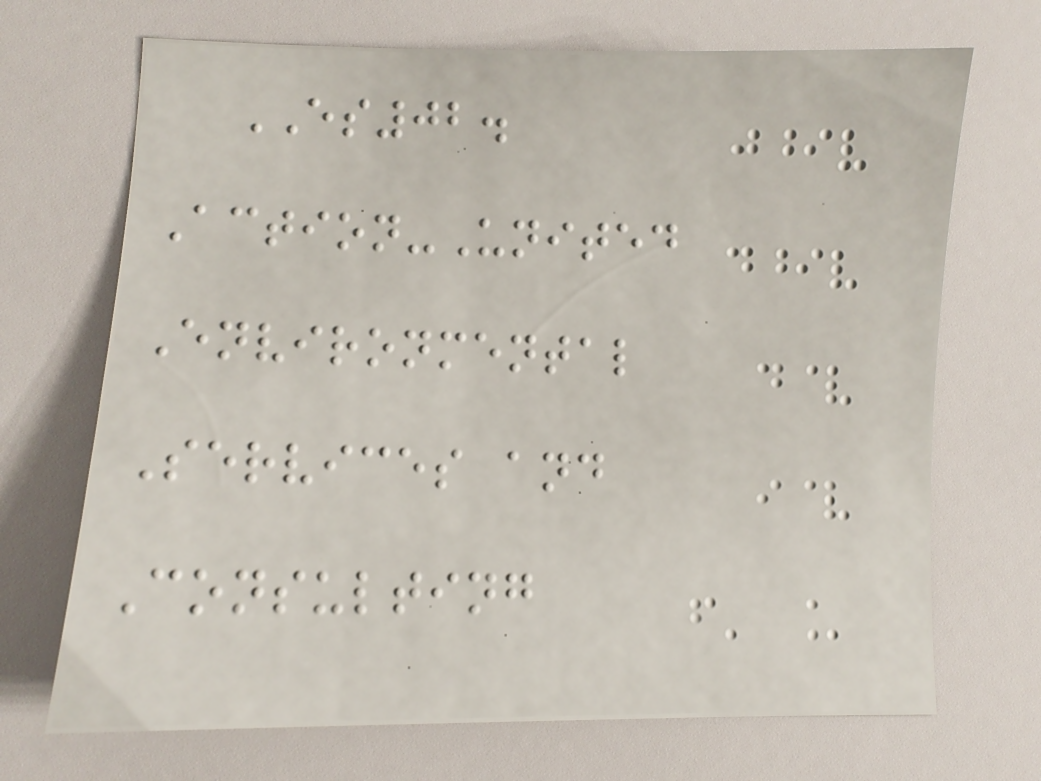ES02.
Action-United
Environmental
Services and
Consulting
